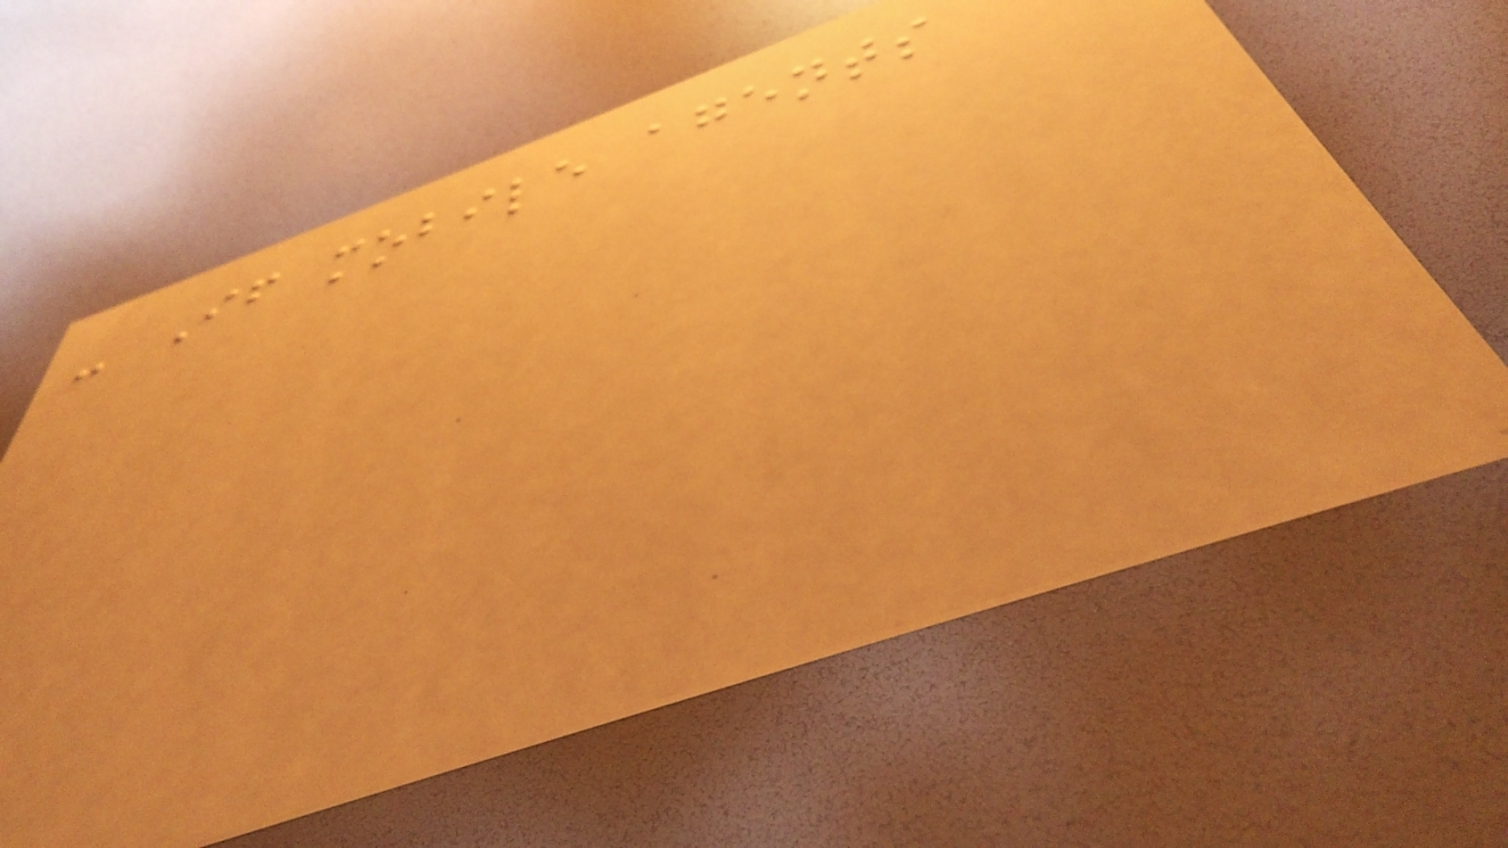- If mobile agents
